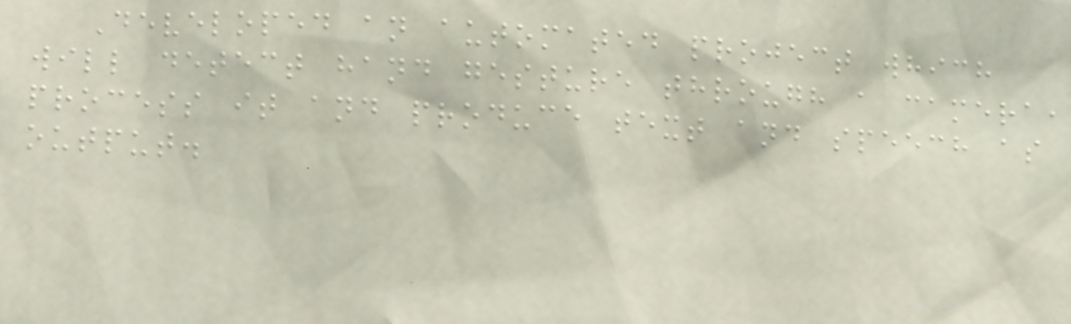Developed an automated project which
will detect hand gesture through a camera,
process it and produce text and speech as
output.
